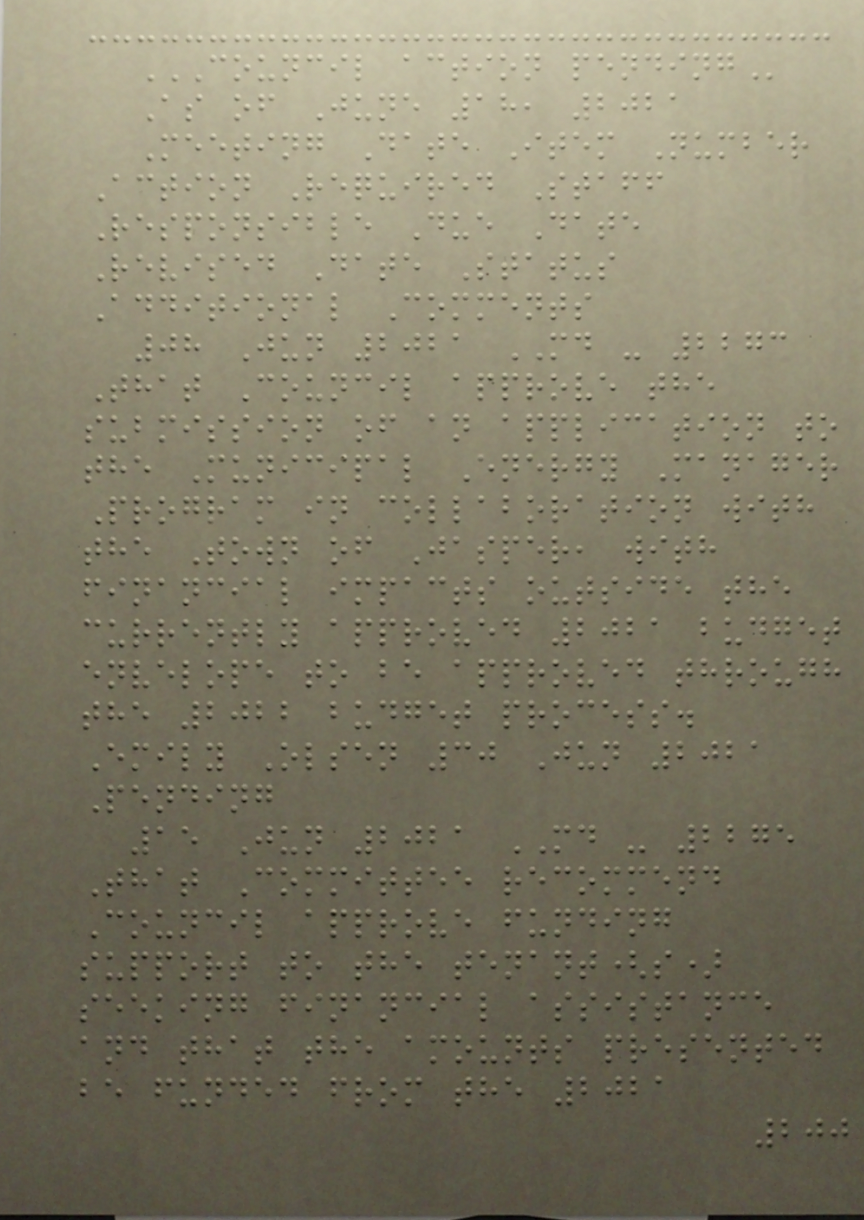COUNCIL ACTION PENDING
As of June 18, 2021
Meeting Date Item Number
Action Required Staff
Responsible Due Date
Revised Date Status
Additional Comments
08 Jun 2021 MD - 2273
That Council approve the
submission of an application to
the Municipal Energy Manager
Program in collaboration with
the Town of Jasper, with
financial impacts outside the
currently approved 2021 budget
envelope to be approved through
the 2022 budget process.
Emily Olsen 30 Jun 2021
Pending
15 Jun 2021 MD - 2275
That Committee recommend
Council approve funding
support to the tenant(s)
seeking financial assistance
and that the amounts presented
be funded from the 2021
200
